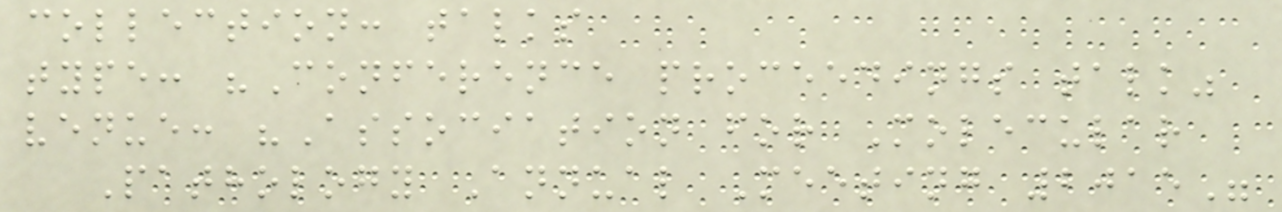collection: talks
type: "Conference proceedings talk"
venue: "Association for Molecular
Pathology Annual Meeting 2015"
